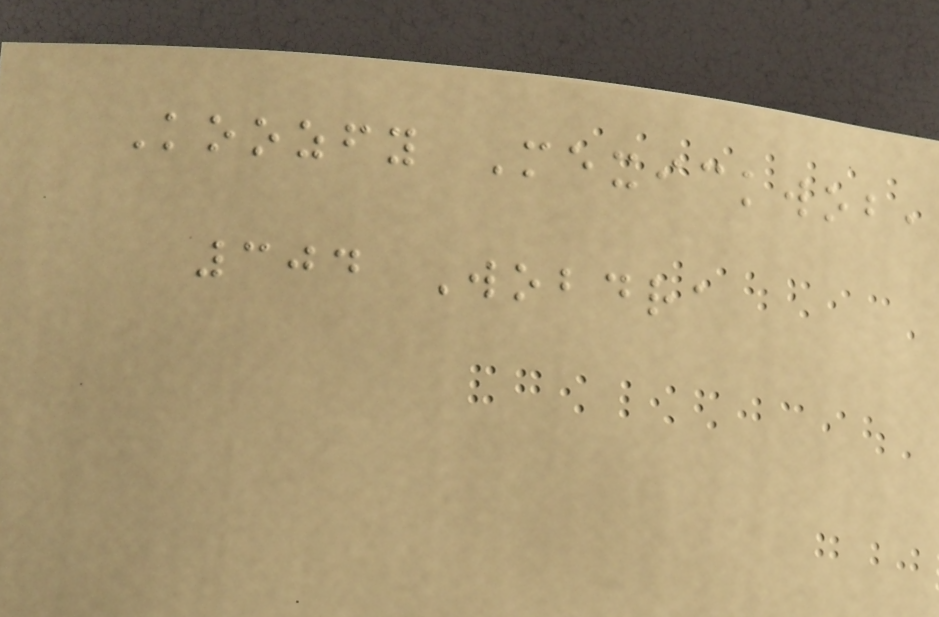Koozfy Mexickwob,
304 Wobdra
